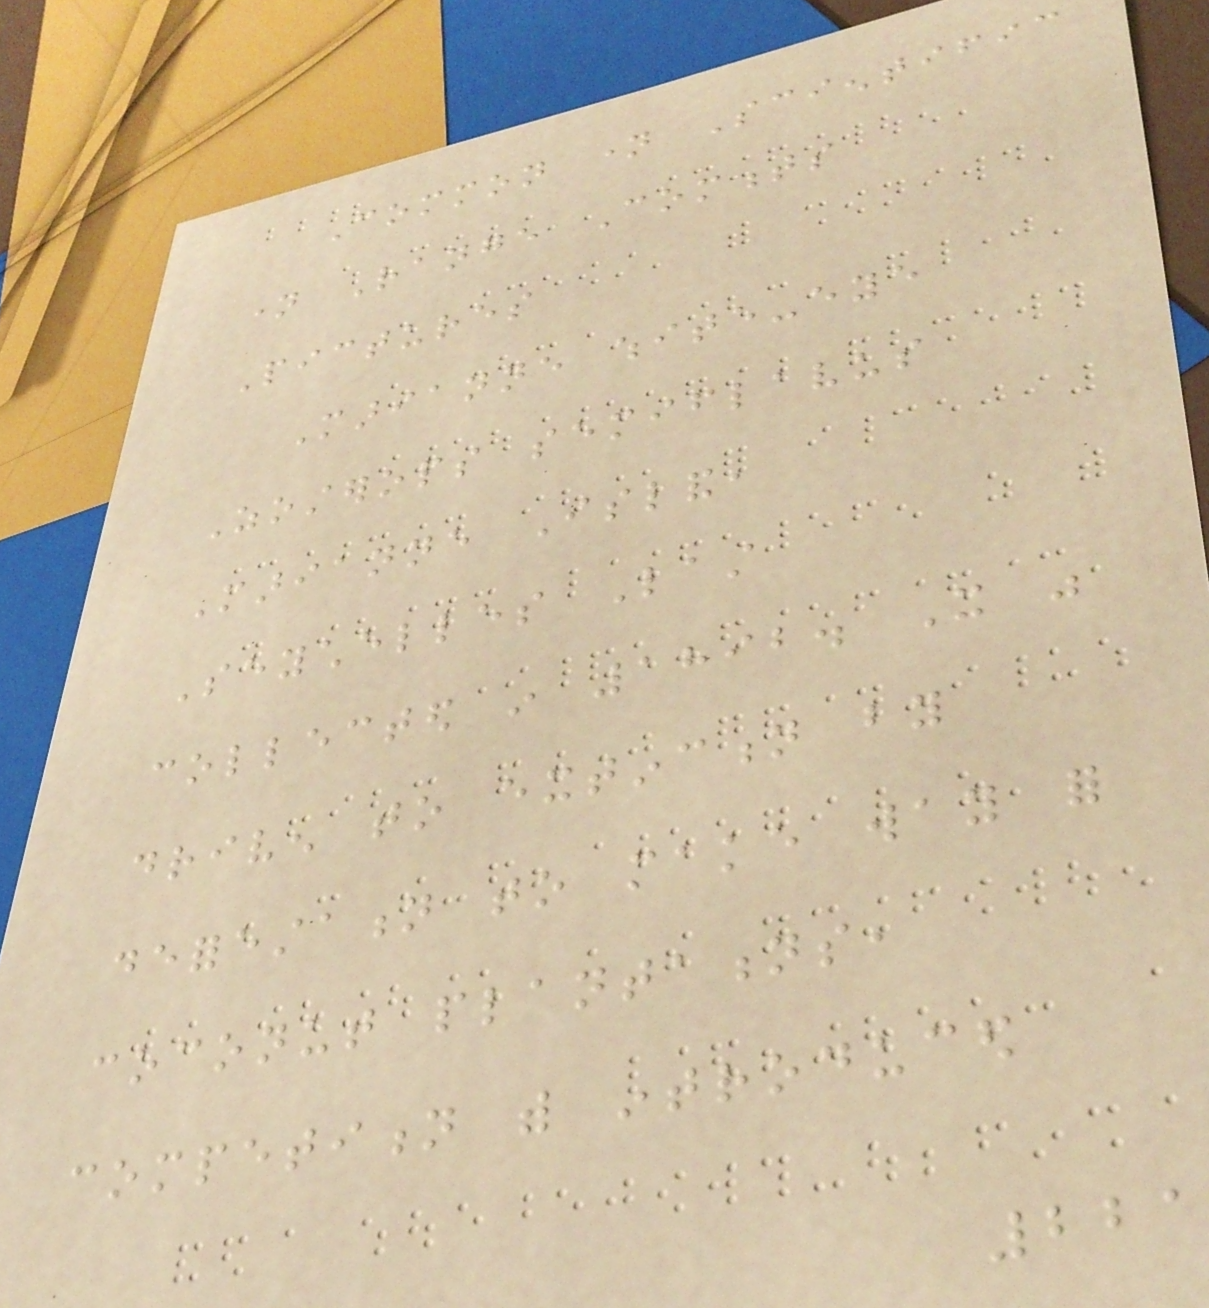Common name Scientific
name Range Comments
Pictures
Marianne white-eye
Zosterops semiflavus
Marianne Island,
Seychelles Last
collected in 1892. It was
driven to extinction by
deforestation to make way for
coconut plantations,
competition with introduced
221
